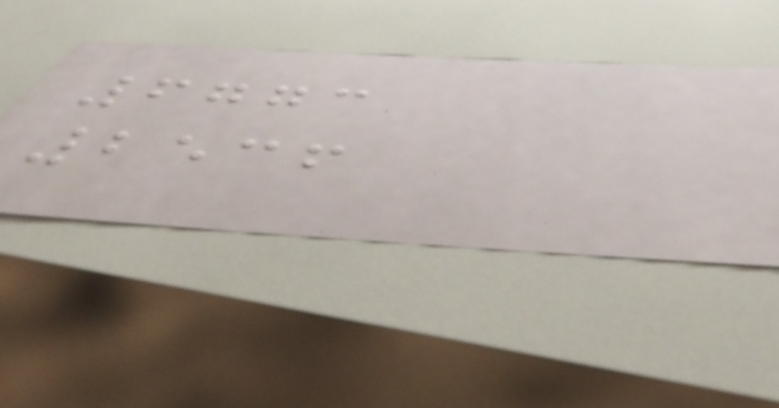6773
2536
